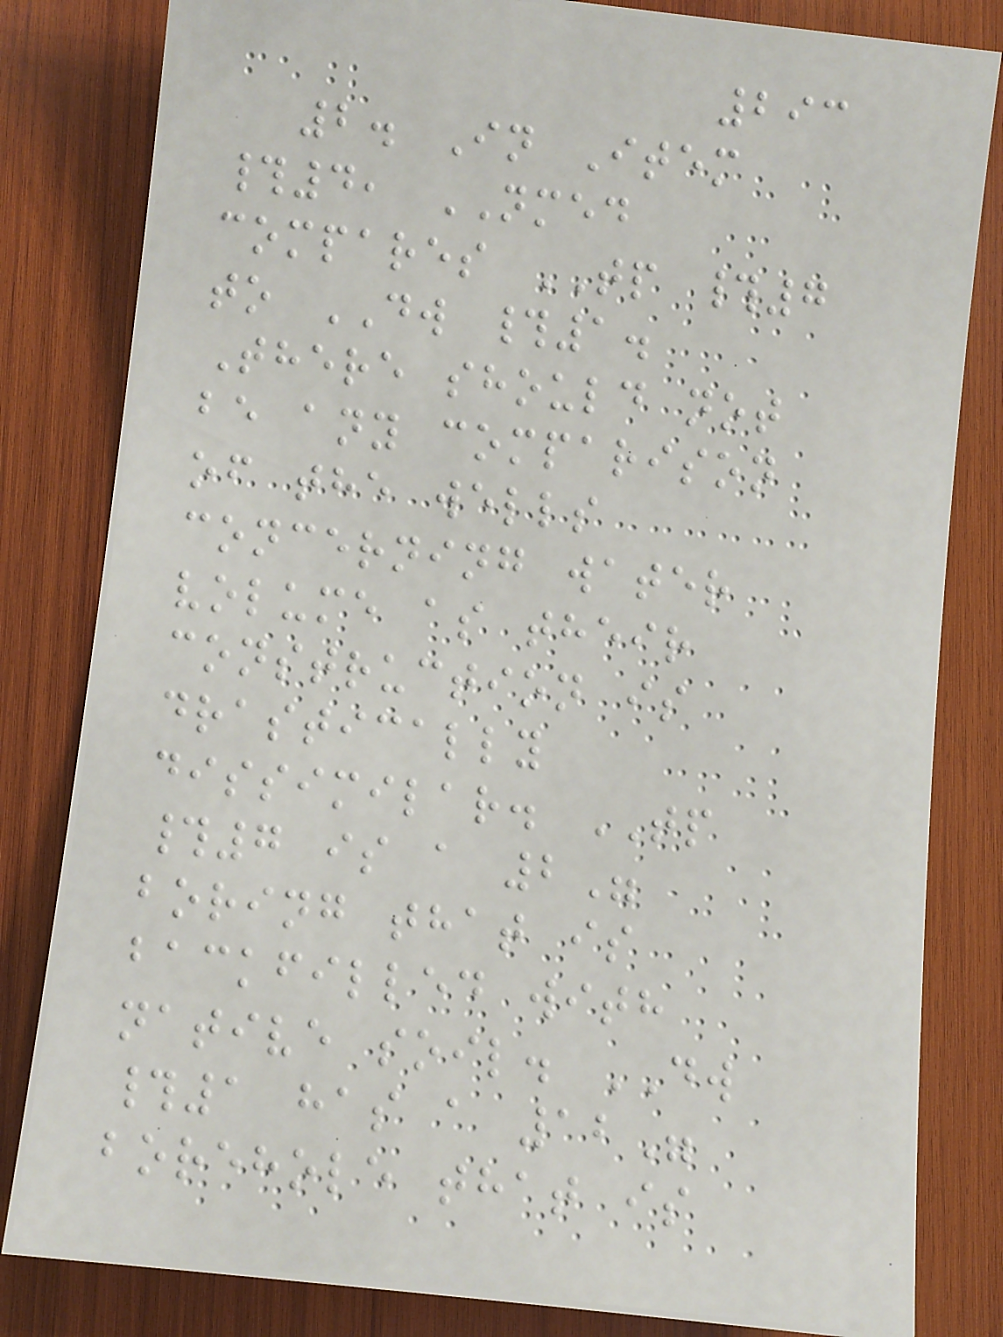293
2. In Item
#4, NMED
compares TP #7
to DW #1.
There should not
be any comparison
of the wells
concerning water
volume as their
construction is
drastically
dissimilar. TP
#7 is a 2"
boring that is
backfilled with
native soil. DW
#1 has a 12"
borehole that is
